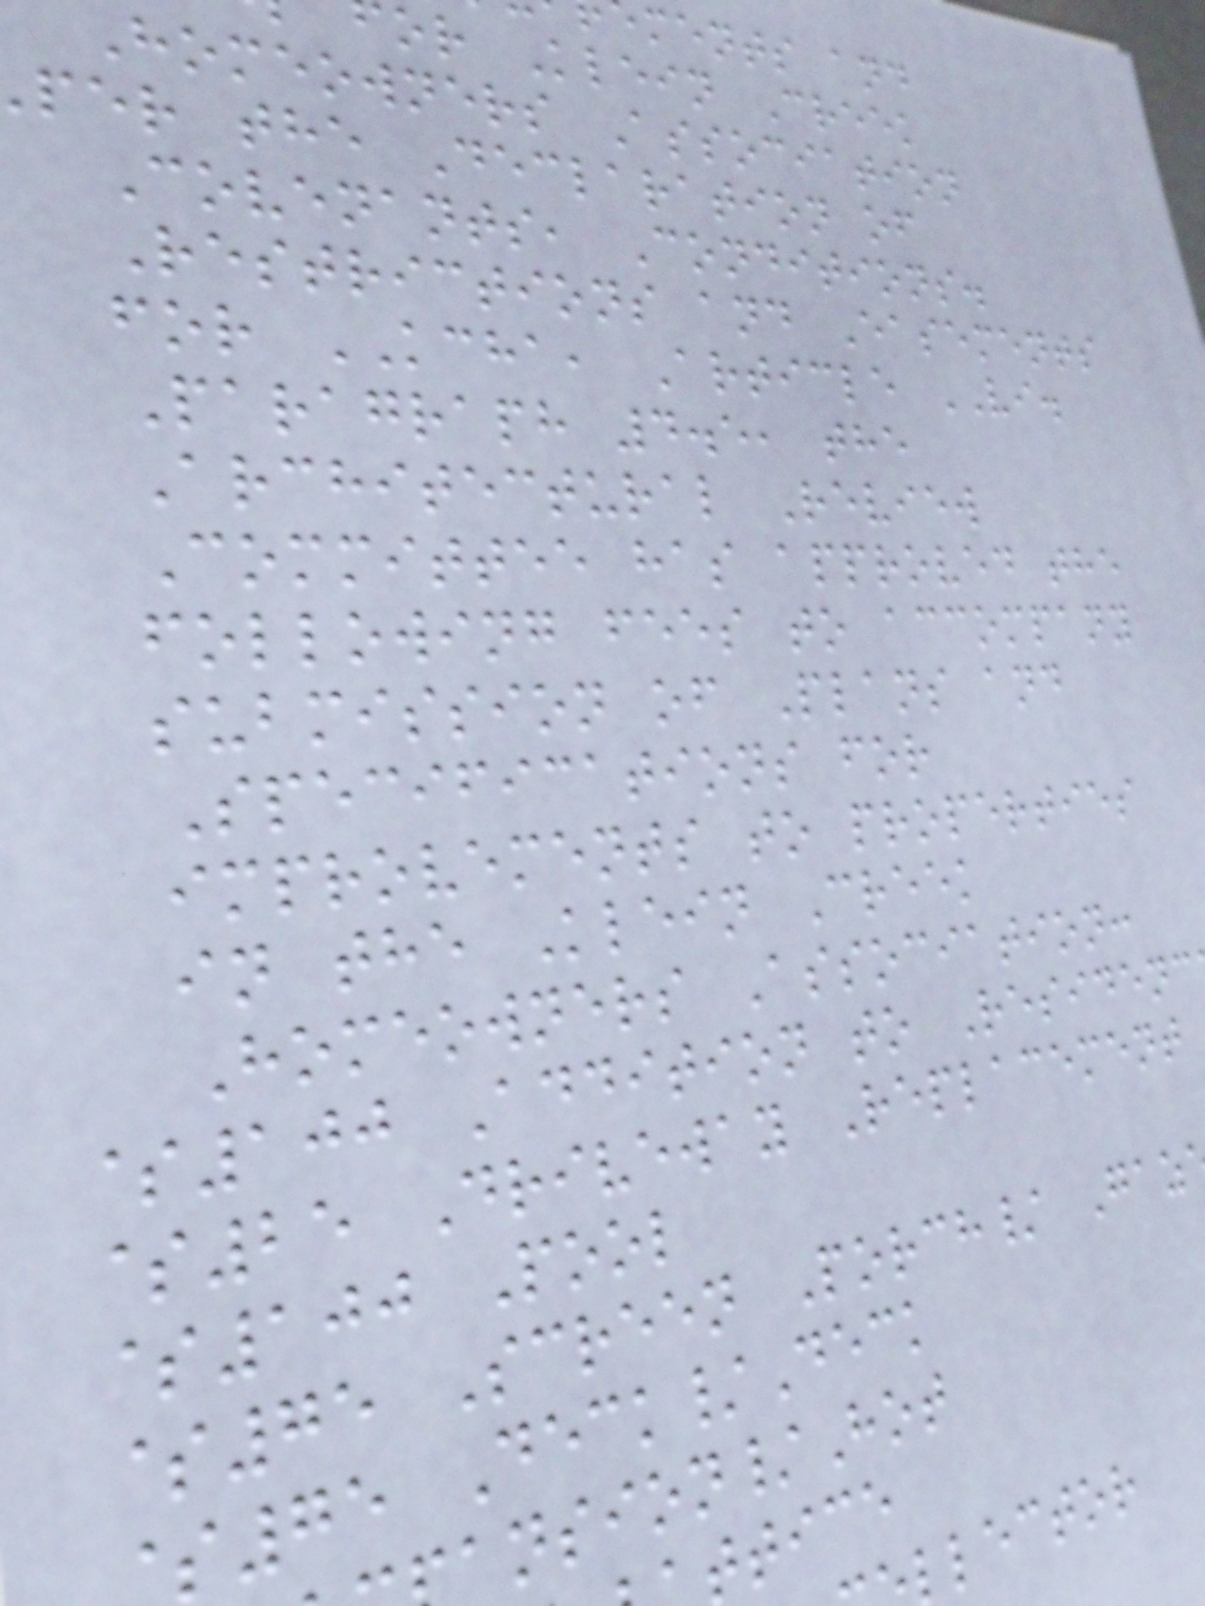ments and
or Klein Creek
Homeowners Association
per the Declaration of
Covenants, Conditions.
Restrictions and Easements
for KCHA, Article VI.
Paragraph 4.5, the
Architectural Review
Committee has approved the
following fees to accompany
submission of Plans and
Specifications for
improvements to properties
in the Klein Creek
Homeowners Association:
$100 Addition to Residenc
$25 Driveway Replacement
$100 Pool
$75 Screen Porch/ Gaz
75 Deck/Deck
ansion/Hot
ttice
llector
